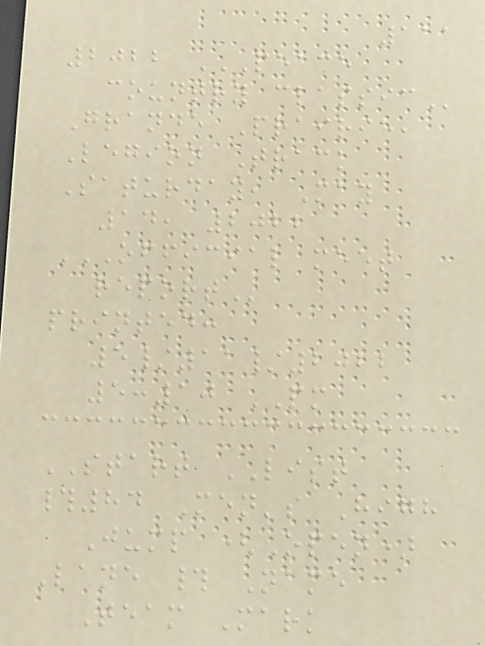111
2022 PEACE
COUNTRY CLASSIC
Grande Prairie,
Legion Track
Saturday, May
14, 2022
OFFICIAL MEET
REPORT
printed:
5/11/2022
5:10 PM
START LIST
#84 Men's High
Jump (Open)
Lane # Name
Team Mark
